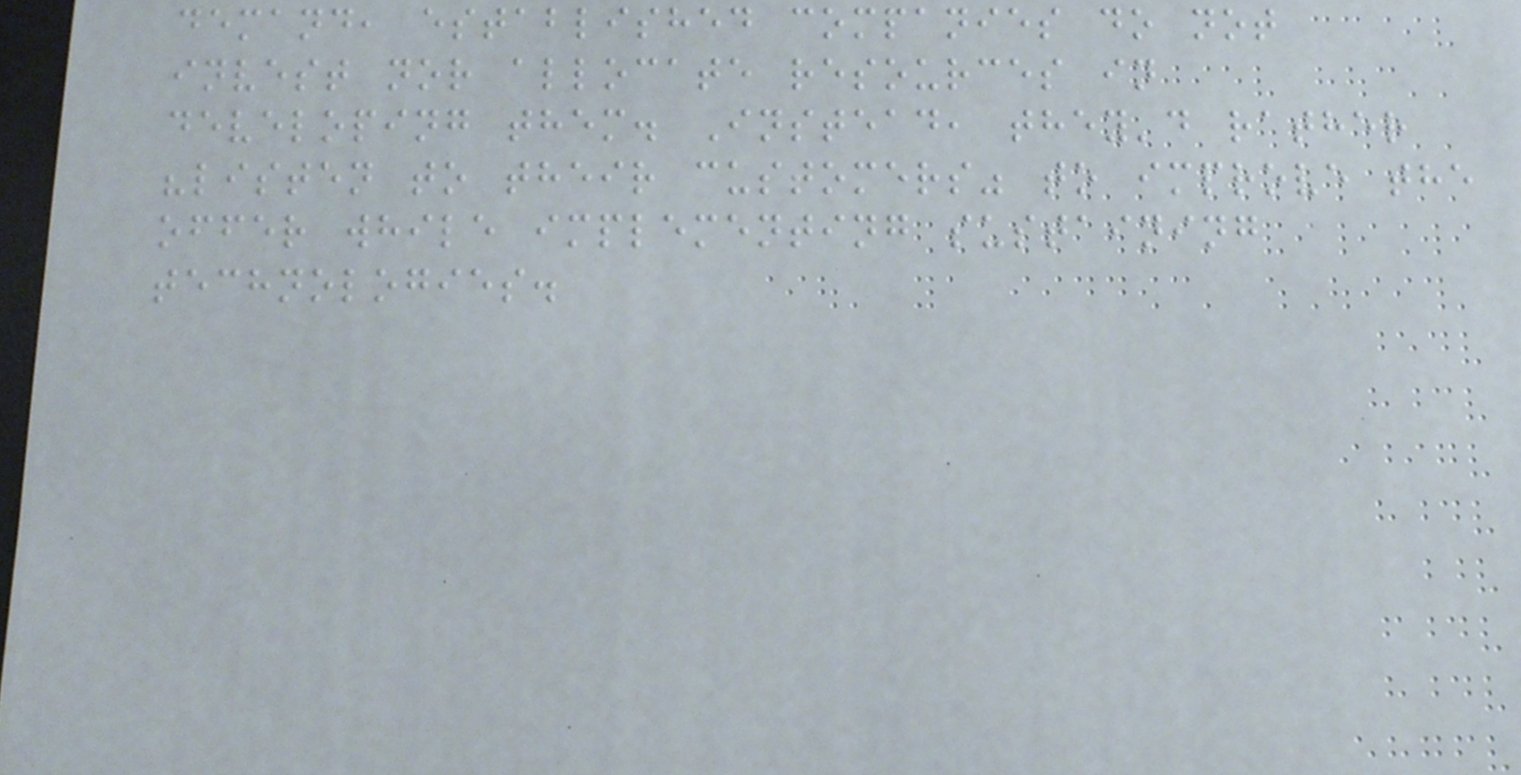demand, established companies do not
invest nor allocate resources in
developing them. Instead, they'd rather
"listen to their customers" to improve the
offer while implementing sustaining
technologies.
